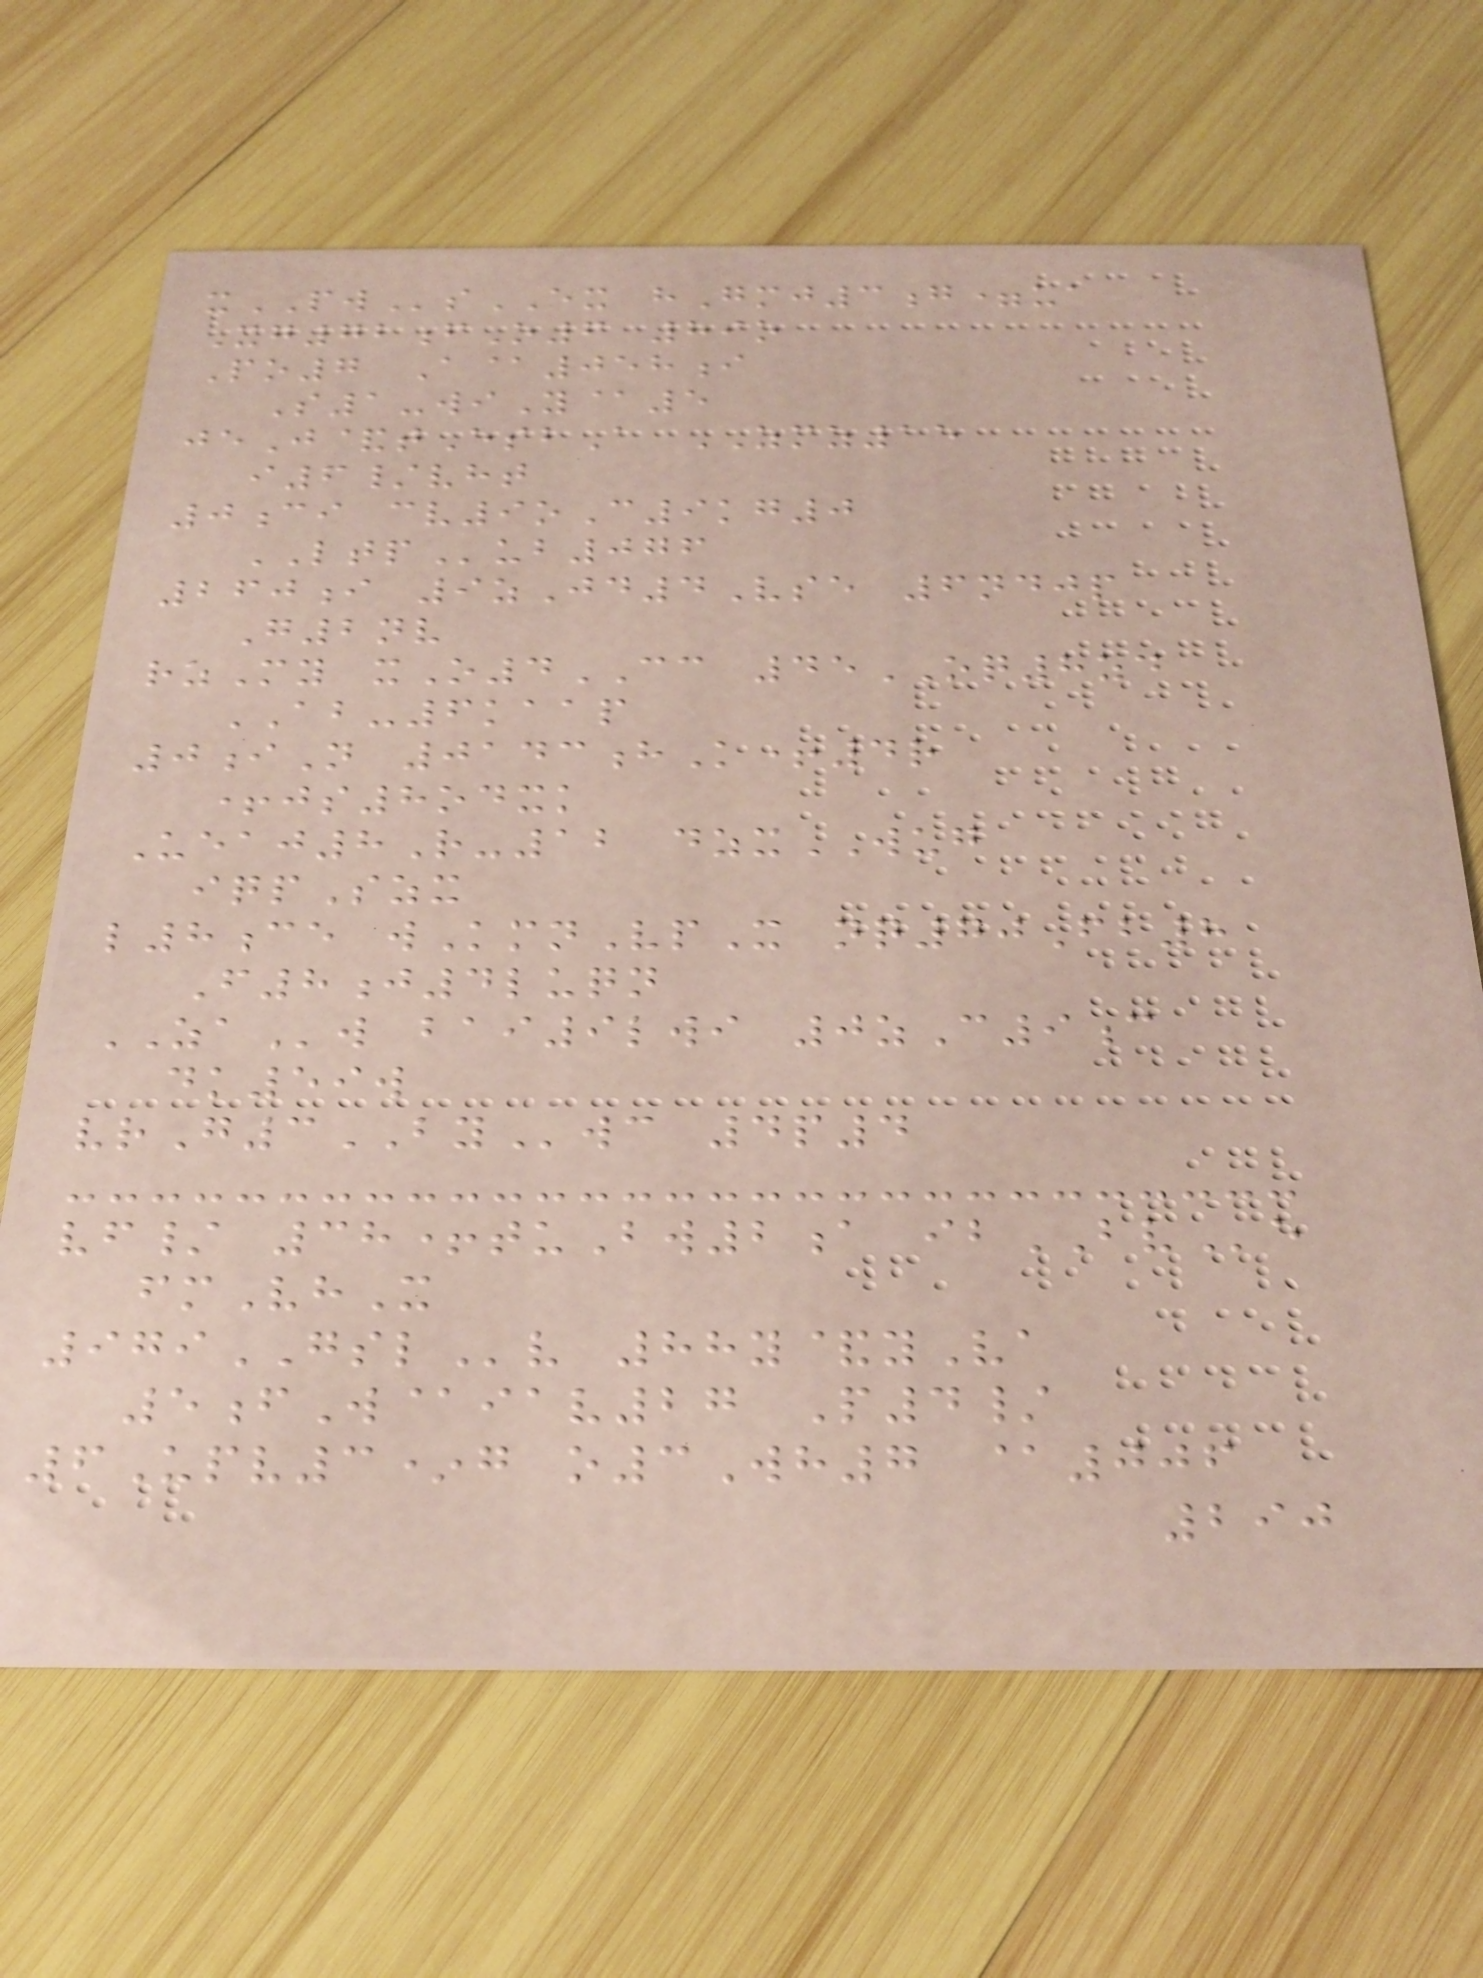xPWsEX hGmj3g=ua
Xg72fO6 89o
Po7 A@058i
S1-wiY@5
jeJ&tEsbA ZMZ15
i6/vht
0ci cv9oC9kg0
LTPub076
260i 9zJd4Vse 6ndjp
G2nv
rzMy xO4CC 45OQ8zd
AB-6kaap
0iN 0143hK+4r
+js8odxk
Ueaj8R-12 dzxWUG
iqpSzx
l8ce wKmnVpX nq70Fb8
F8j4luqn
ZAw bai9lwi 0zC9c
dk59w
vrG3BYwc 4p4
vf/ 38+tuBw2a ibBVe
fmVhX
979GSLv 88y&yVa
5fW@iav27 P4/
6Upv3*g o3Wh7 @006
290
